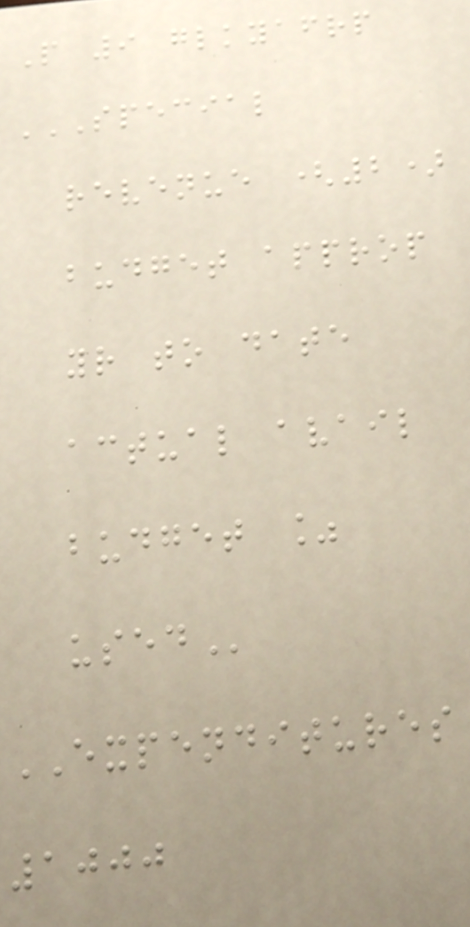P 9 glkyafrp
SPECIAL
REVENUE (2)
BUDGET APPROP
YR TO DATE
ACTUAL AVAIL
BUDGET %
USED
EXPENDITURES
1000
